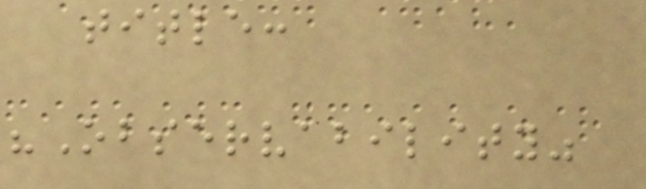title:
"Observability"
